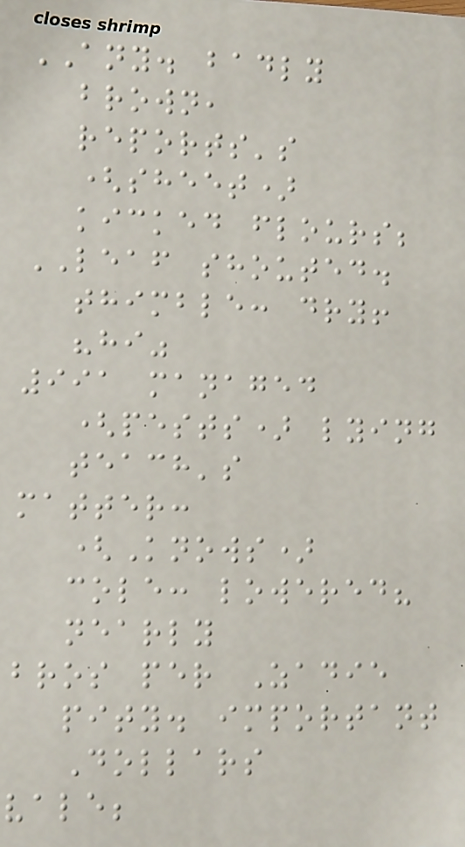ANY. badly
brown,
reports's
(sheet)
kicked flours;
LEAF shouted.
thimble: dry!
"hi"
991 managed
(pests) lying
teach's
matter:
(Knows)
cole: lowered?
nearly
bros per Zadie
pity. important
Dollars
vale;
